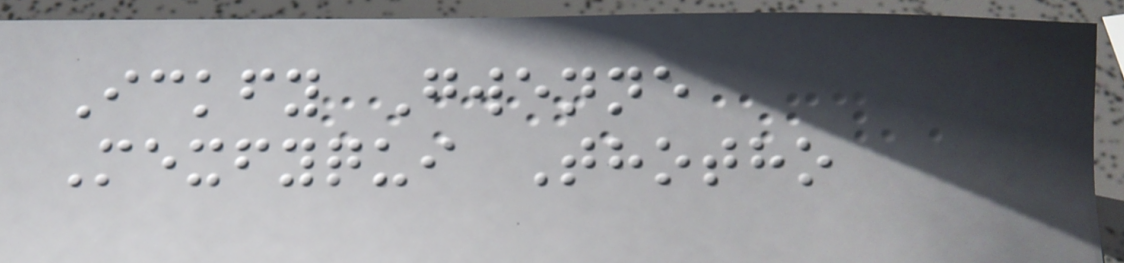Ickfy Gwenne
Mexfyqui Thotho
